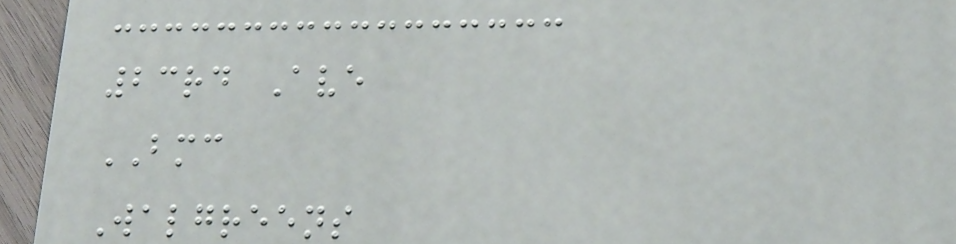23rd Ave
BMC
Walgreens
